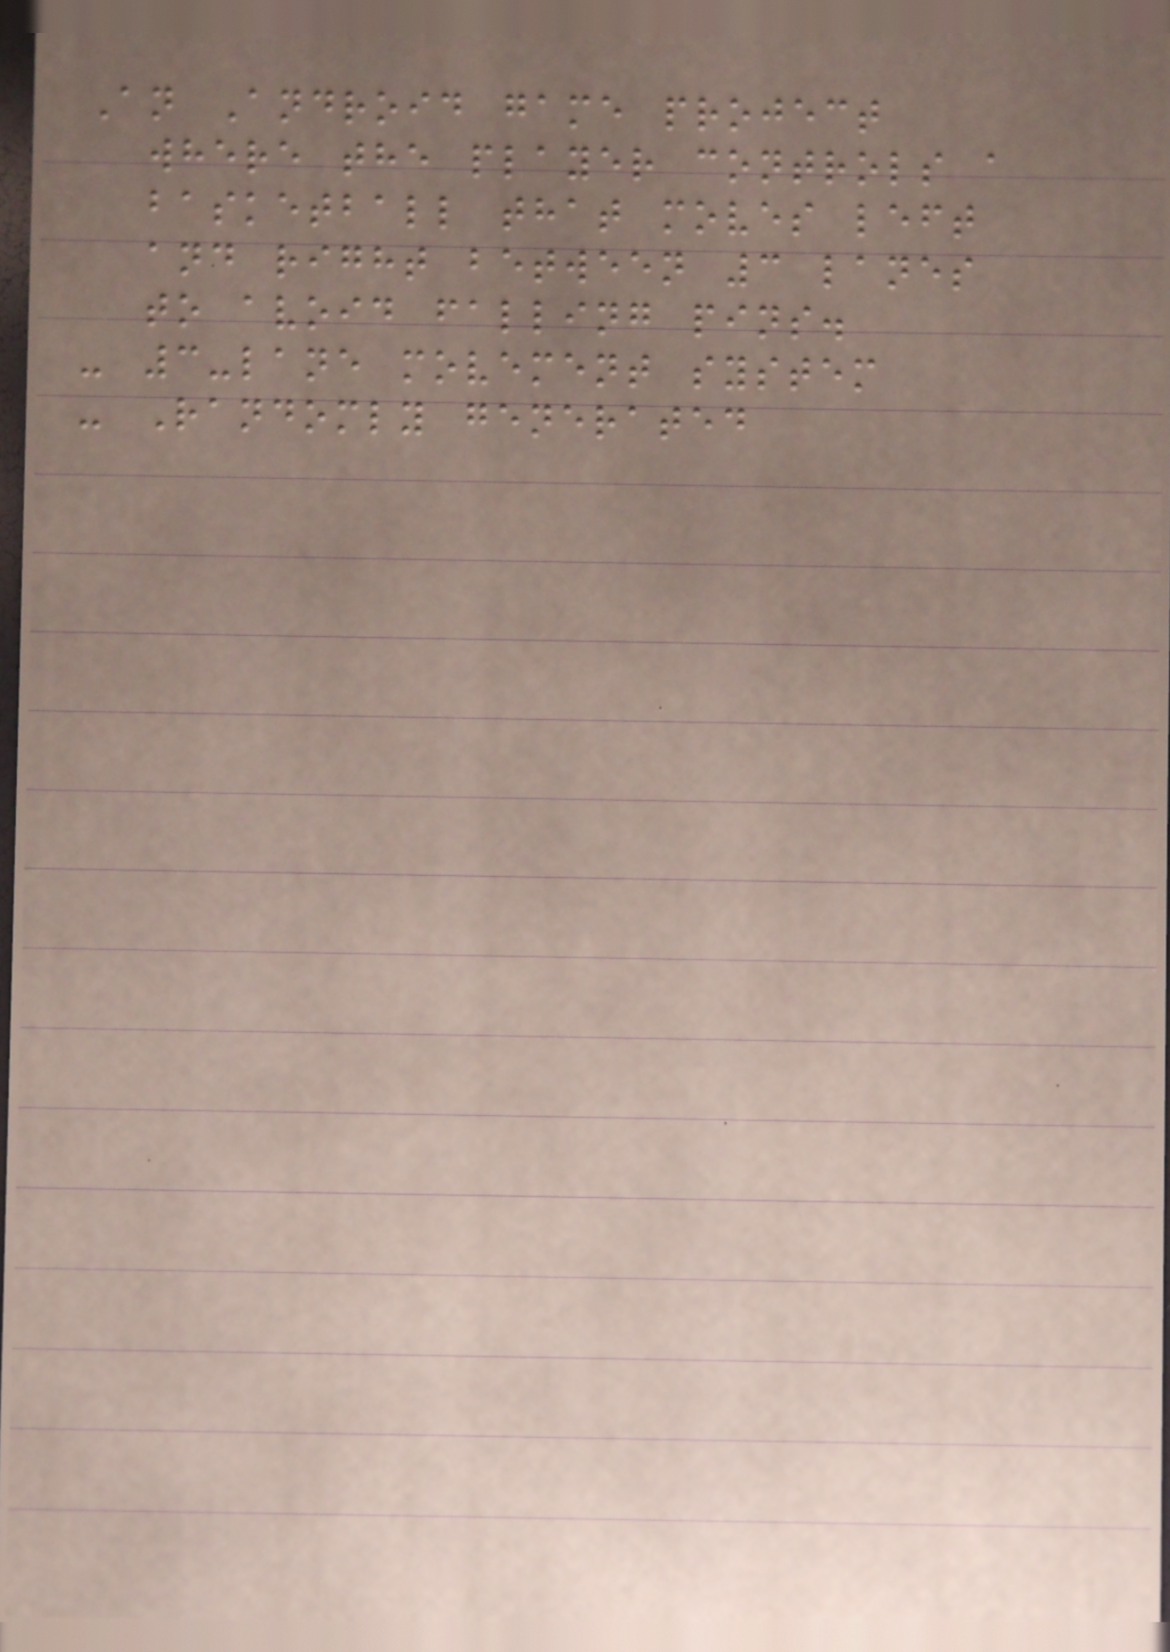An Android game project
where the player controls a
basketball that moves left
and right between 3 lanes
to avoid falling pins.
- 3-lane movement system
- Randomly generated
